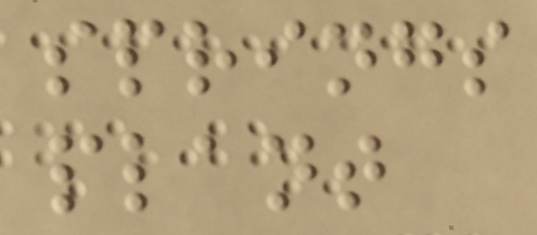springs
plant
